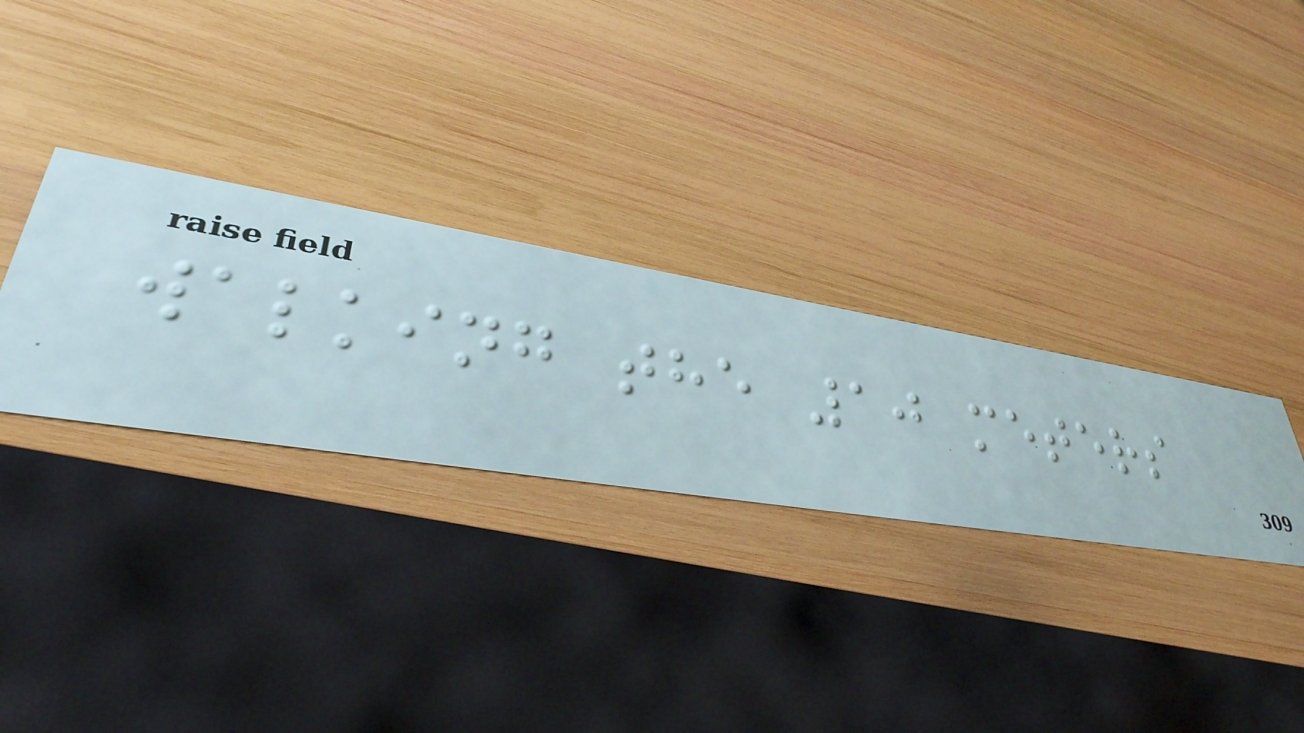walking the 10 meters
